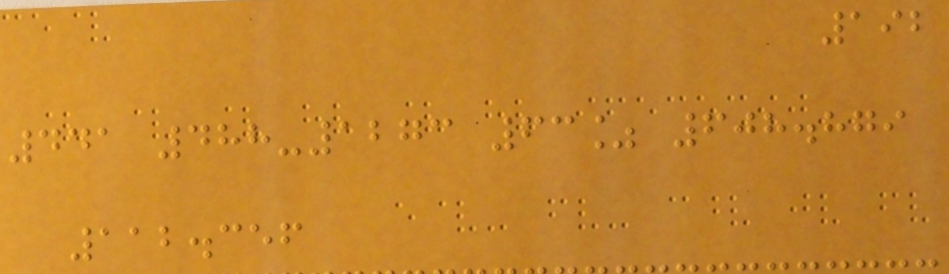192
441 488-1273 63% 608.879
112.356
